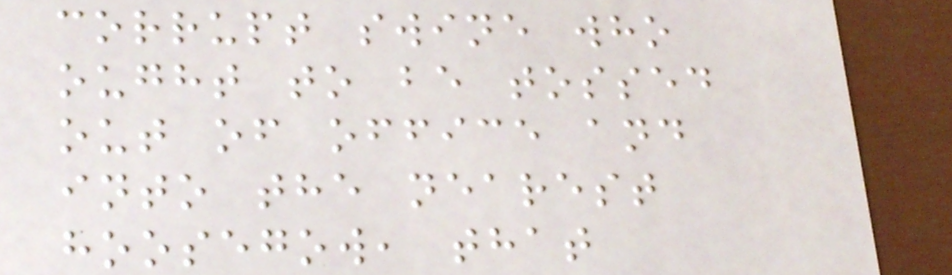corrupt swine who
ought to be tossed
out of office and
into the nearest
hoosegow, that
